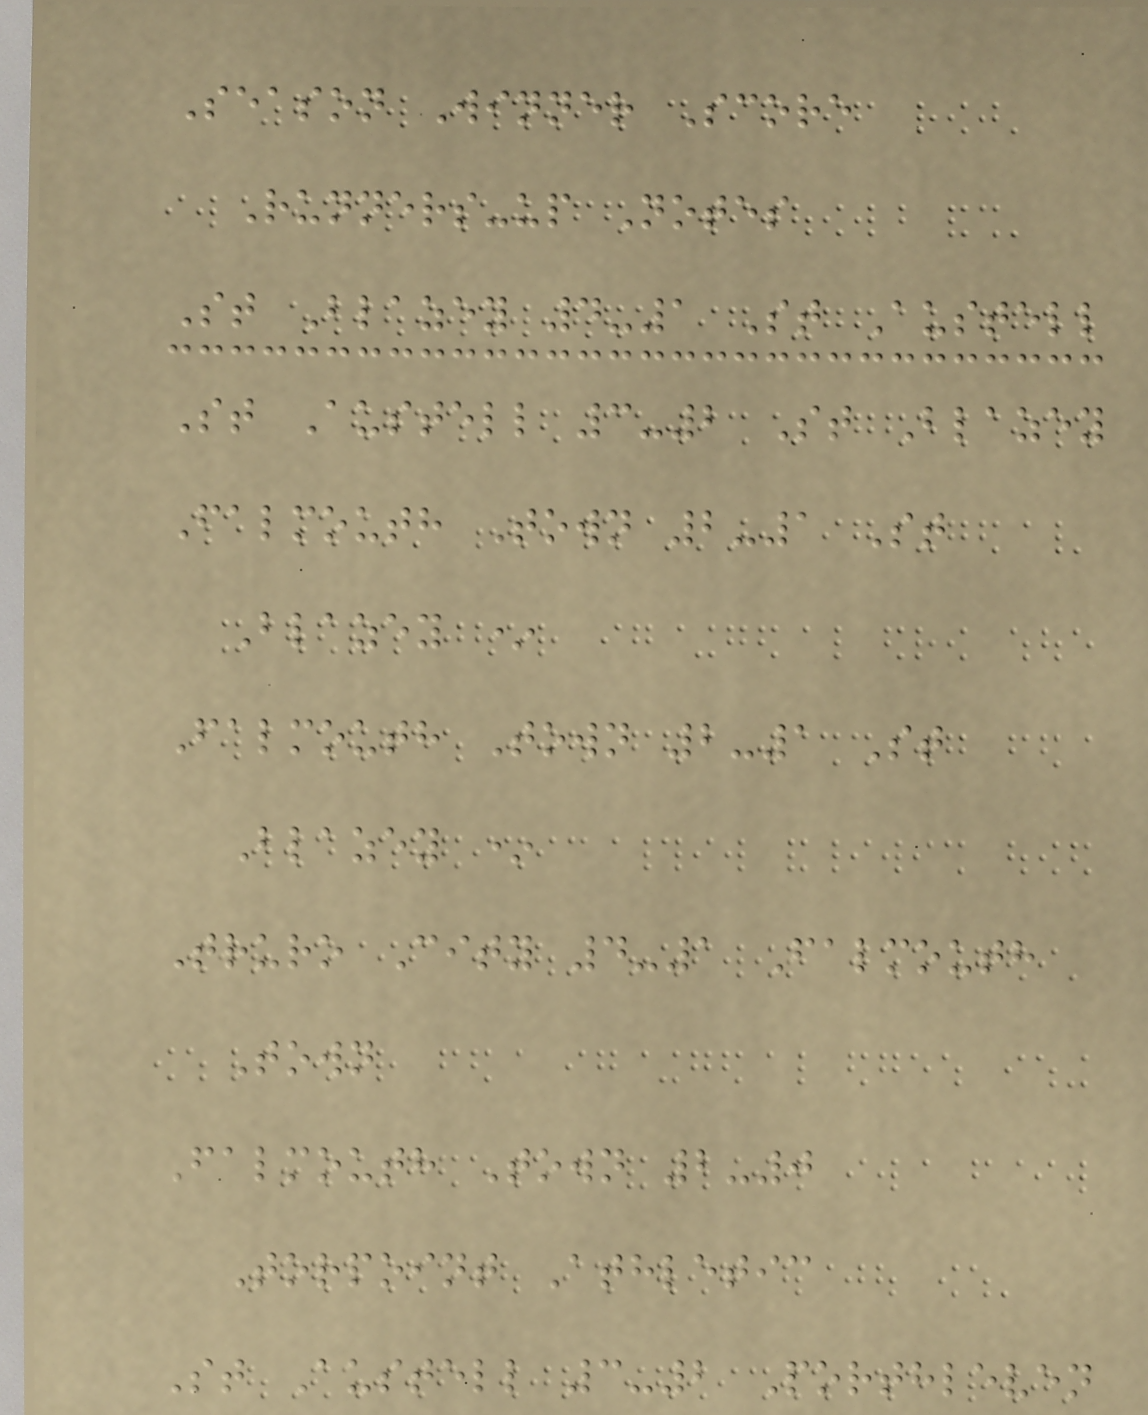Season Winner Score
Runners-up Notes
St Blazey 4-1 St Austell
St Austell 3-2 St Blazey
Falmouth Town 2-1 St
Blazey *
Falmouth Town 2-1 St
Blazey *
Truro City 4-1 Falmouth
Town
Falmouth Town 2-0
Torpoint Athletic
St Austell 3-2 Porthleven
